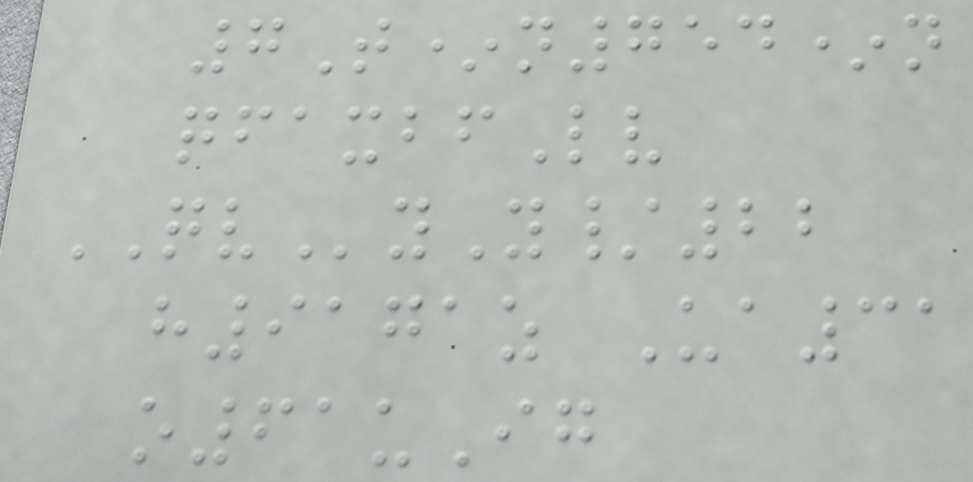7T*n754*n
qfaxbfLv
QVyY/22
h9171z Ua31
o61uIg
